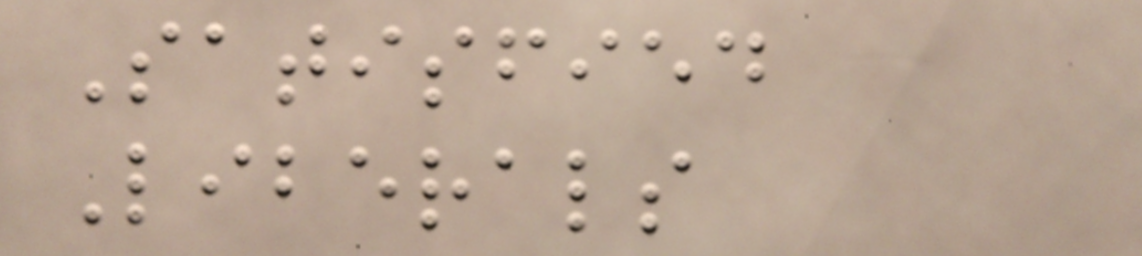Satisfied
Liberals
